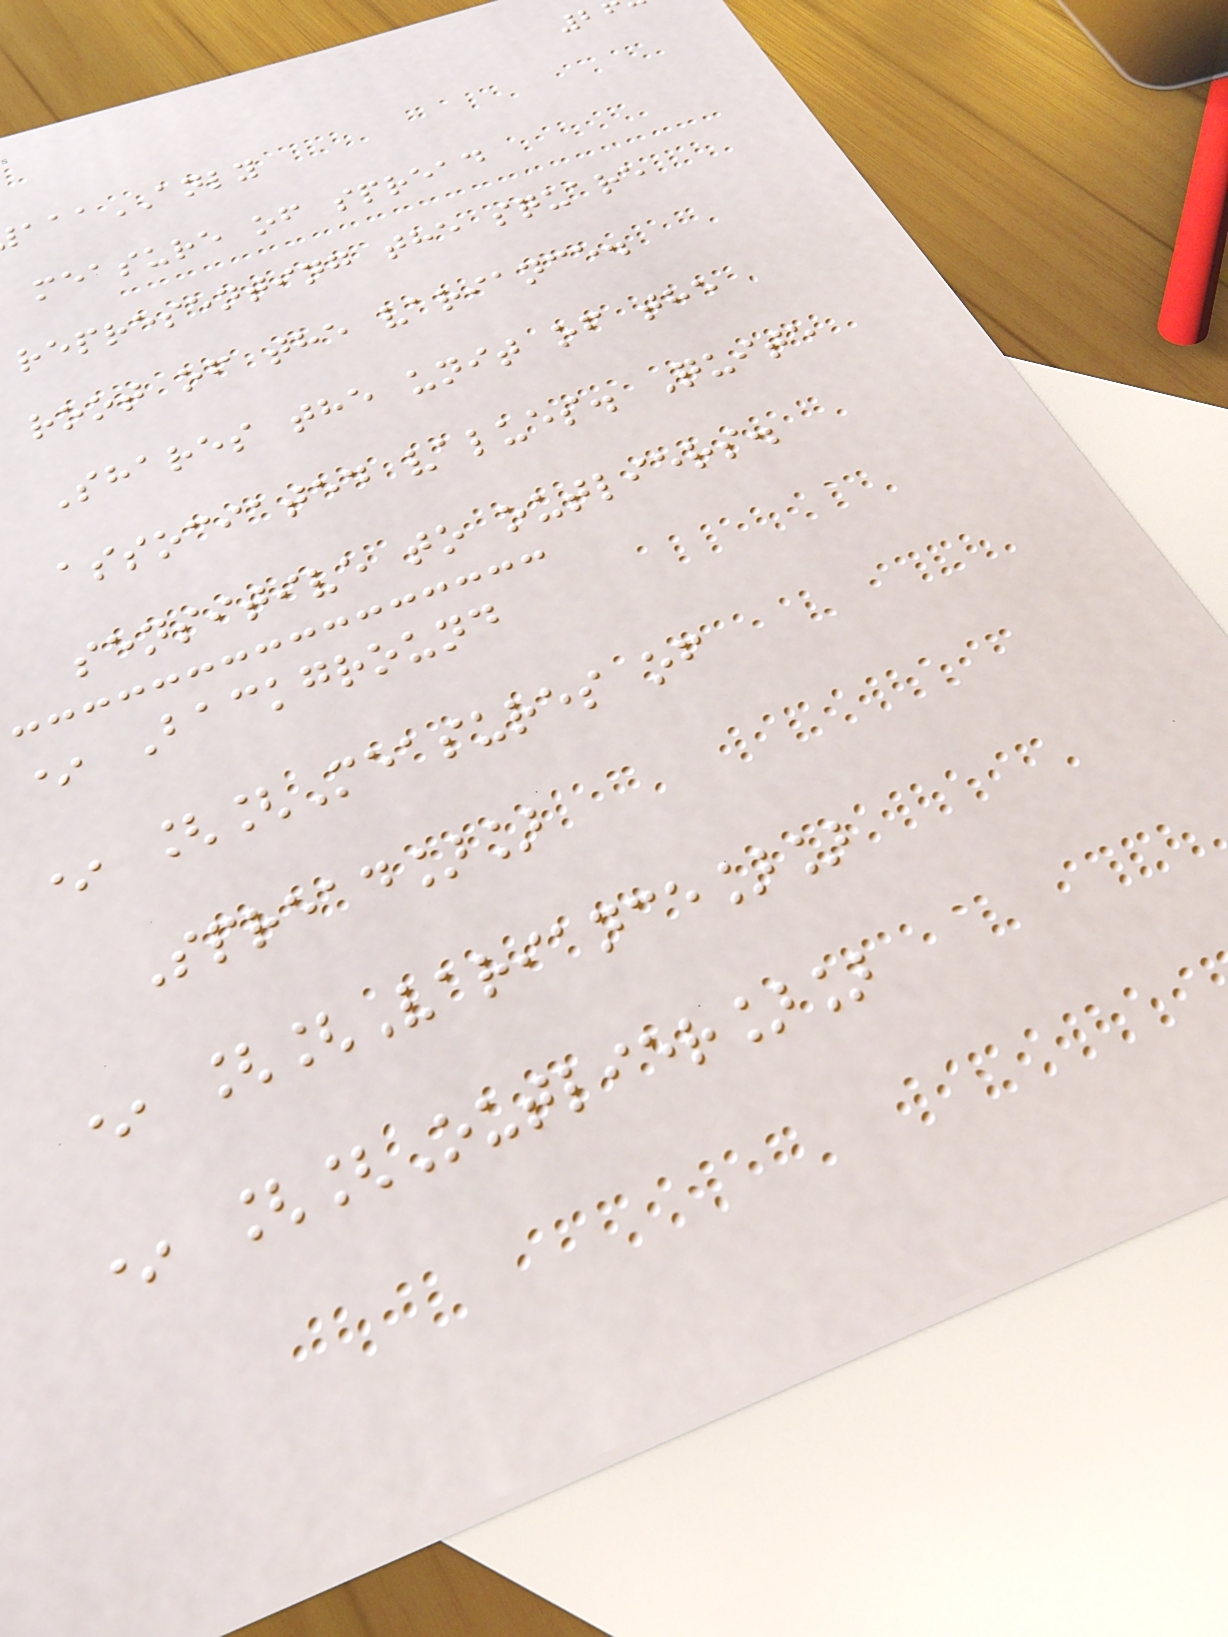ANLY
measure of spread
representing the square
root of the variance.
Shares the unit of the
associated values. Quite
sensitive to outliers.
* Background
* [[Measures of
Spread]]
* [[Variance]]
* [[Outlier]]
